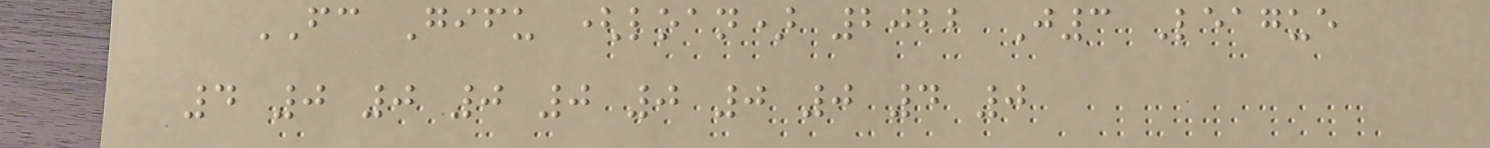FC Gifu (loan) 2022 J3 League
4 0 0 0 0 0 0 0 4 0
